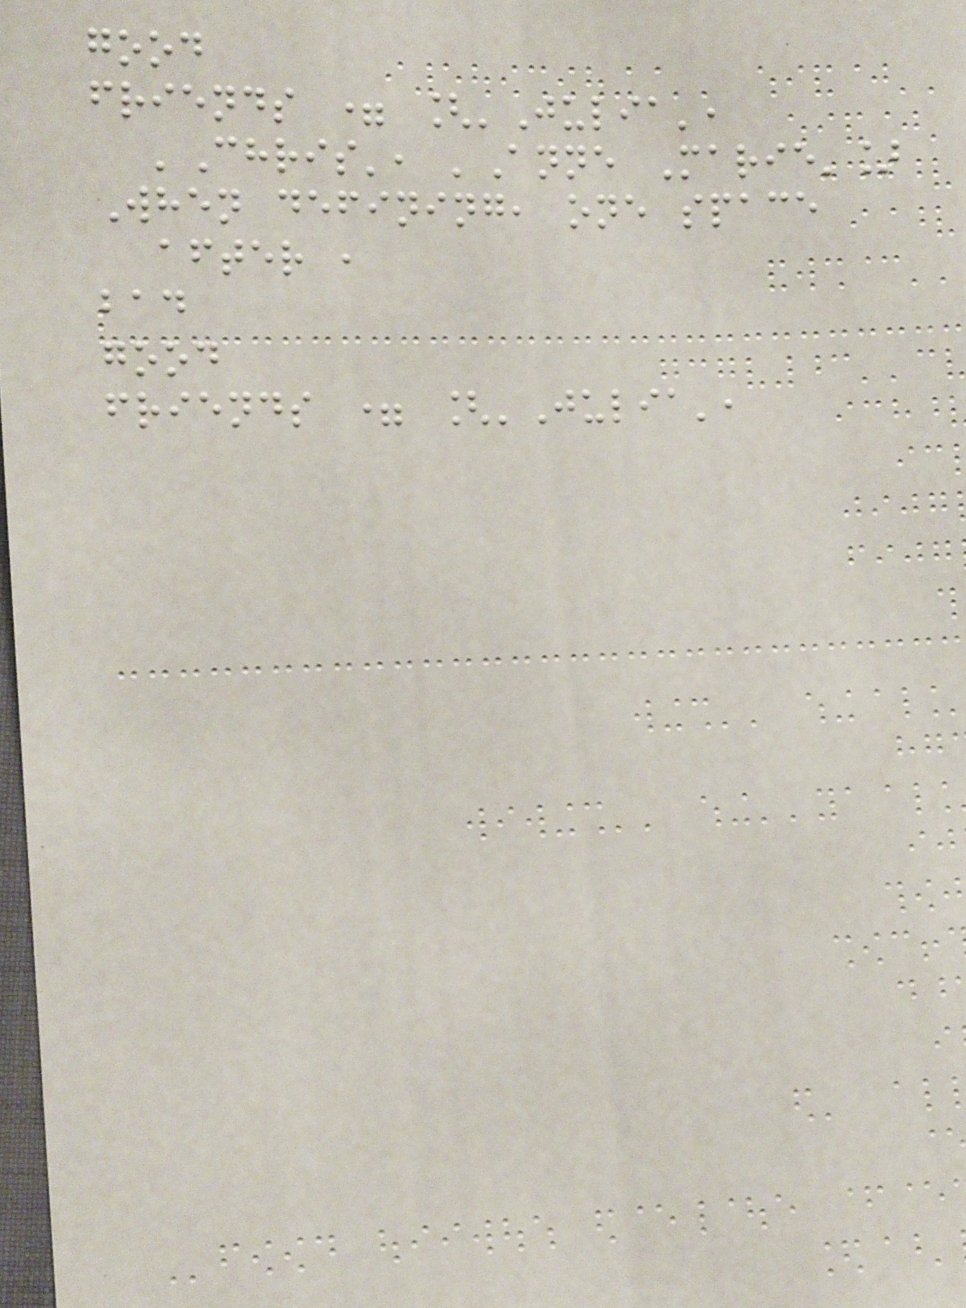good
friends = ['Julia',
'Chris', 'Anne Marie']
When defining, one space
after ,
bad
good
friends = ['Julia',
